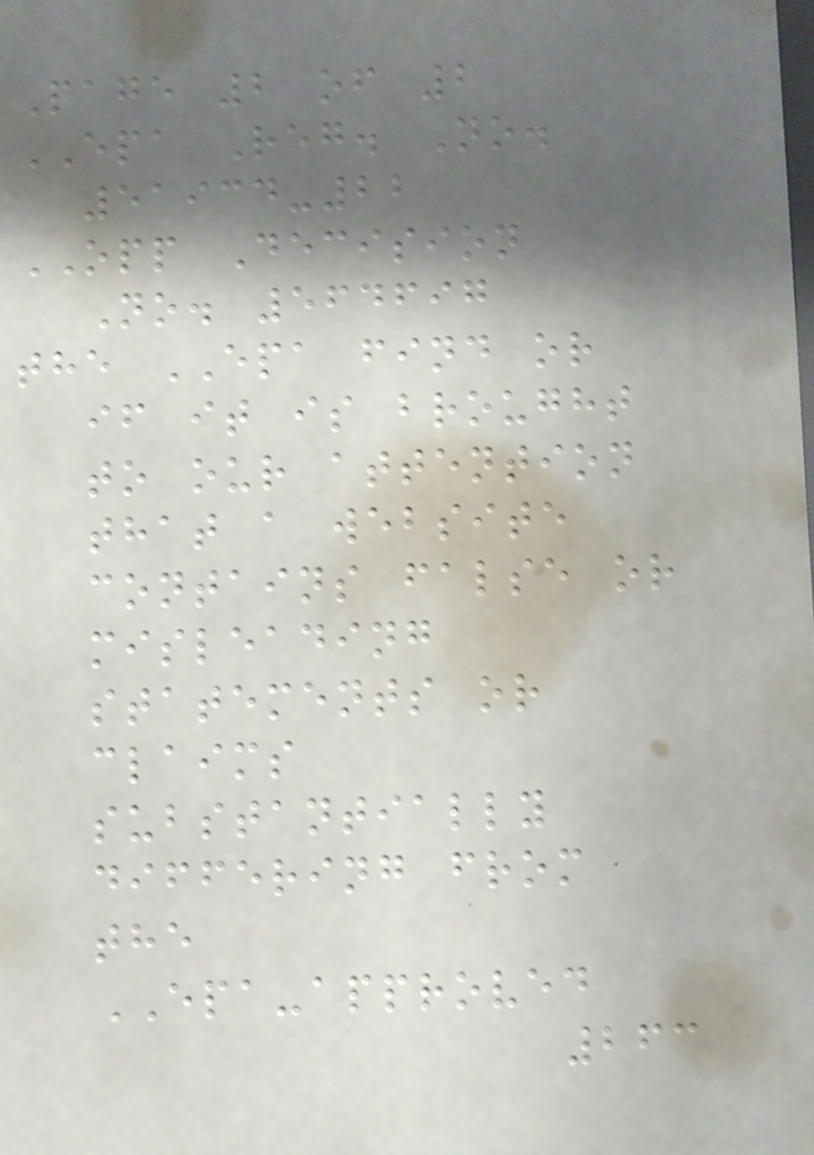Page 2 of 2
EPA Reg. No.
51934-22
OPP Decision
No. 564697
the EPA find or
if it is brought
to our attention
that a website
contains false or
misleading
statements or
claims
substantially
differing from
the
EPA-approved
263
